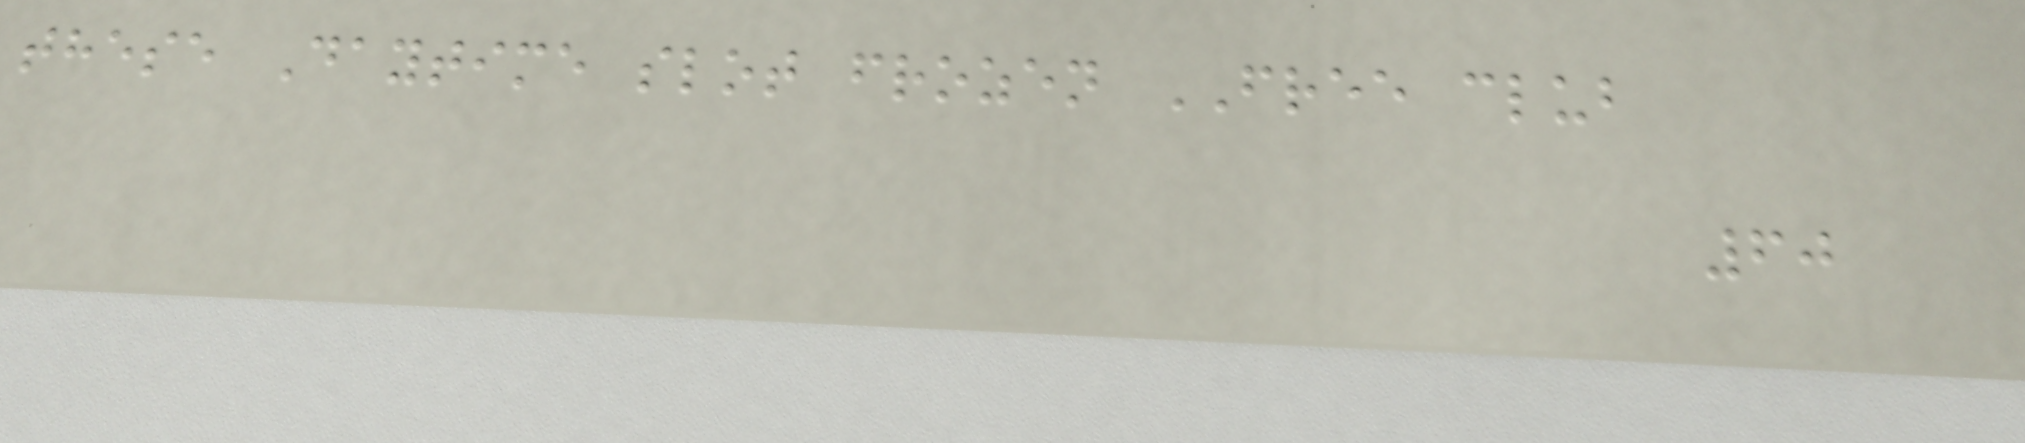these Daytime slot frozen FREE club
60
